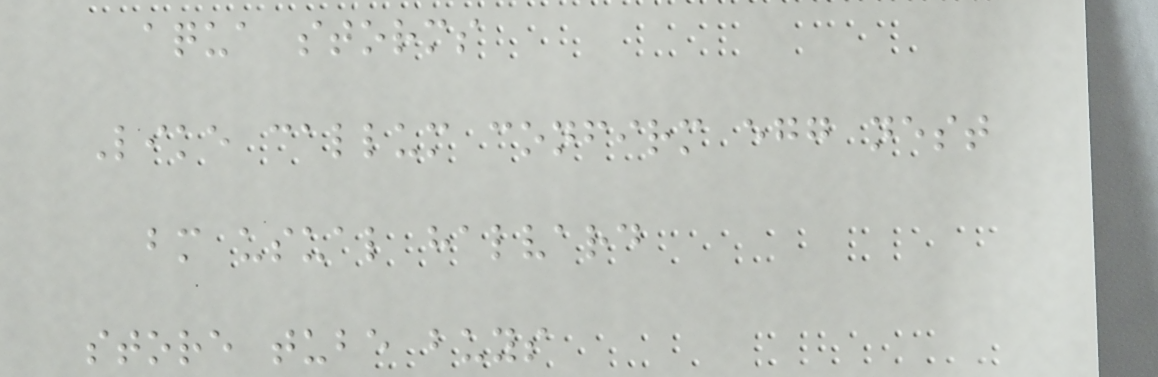aqua storms
Like callum confirm egg nest
bm usual halvard
store tube buys
